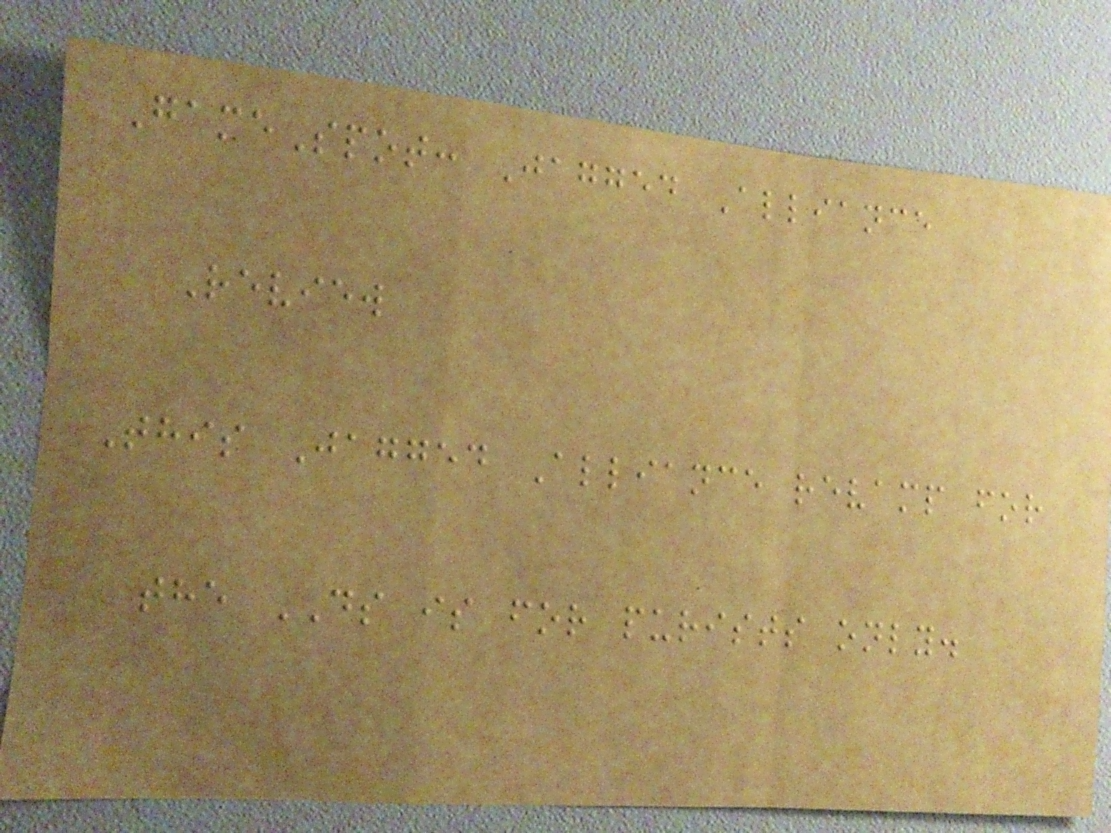GameSpot: Jagged Alliance
Review
This Jagged Alliance revamp for
the DS is for purists only.
